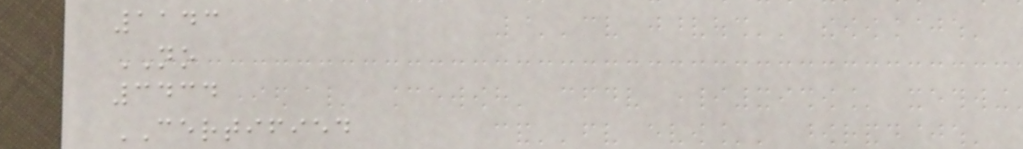1143
NO
3434
CERTIFIED
